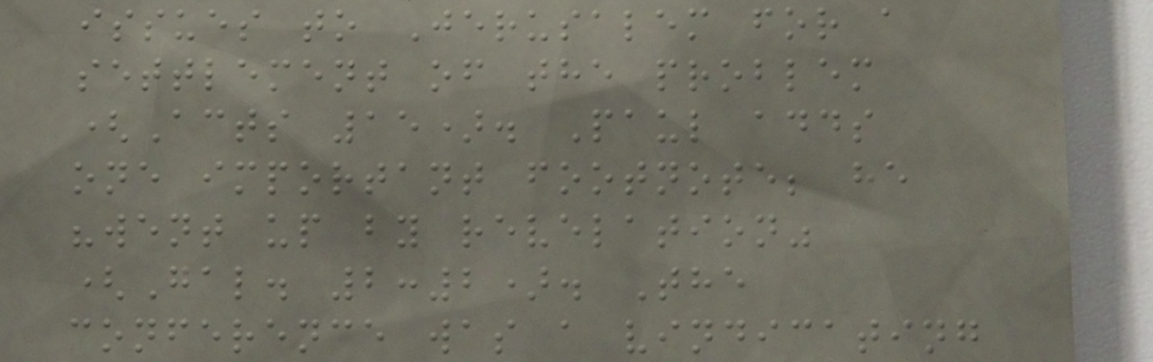issues to Jerusalem for a
settlement of the problem
(Acts 15). Paul adds
one important footnote; he
"went up by revelation"
(Gal. 2:2). The
conference was a vindicating
